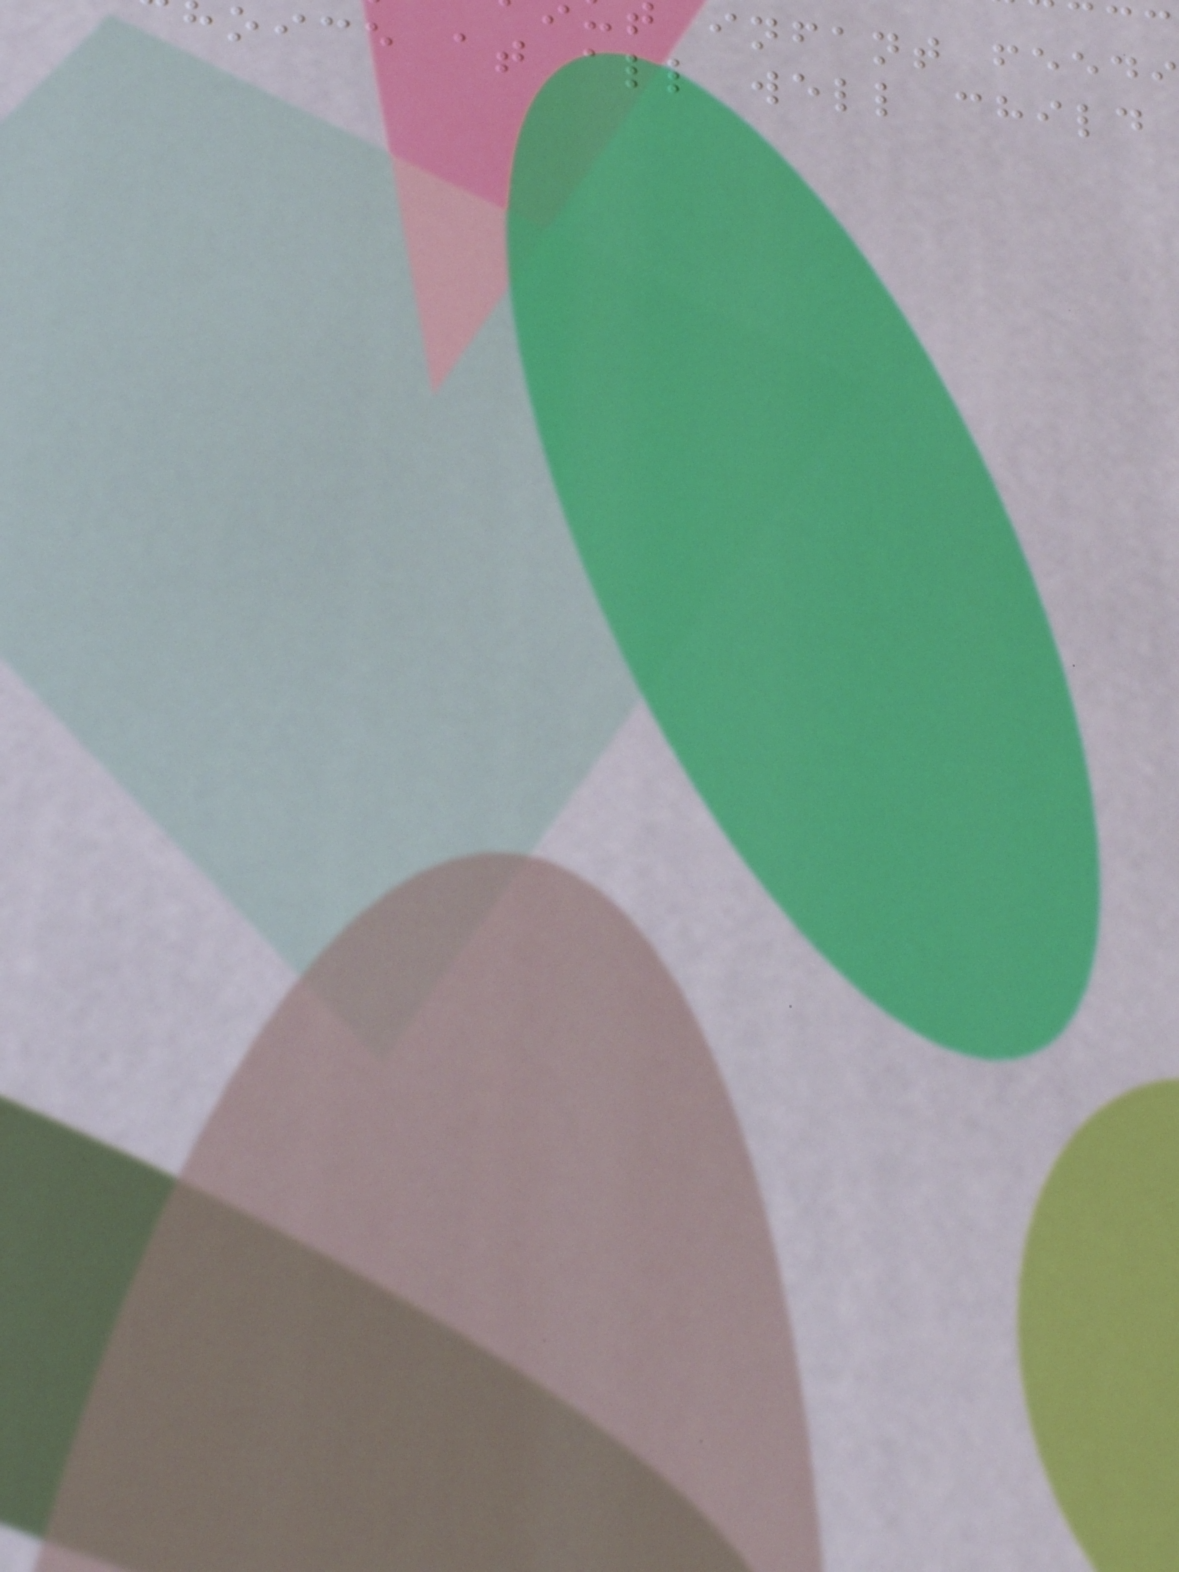infant feedi
oice at all well child
